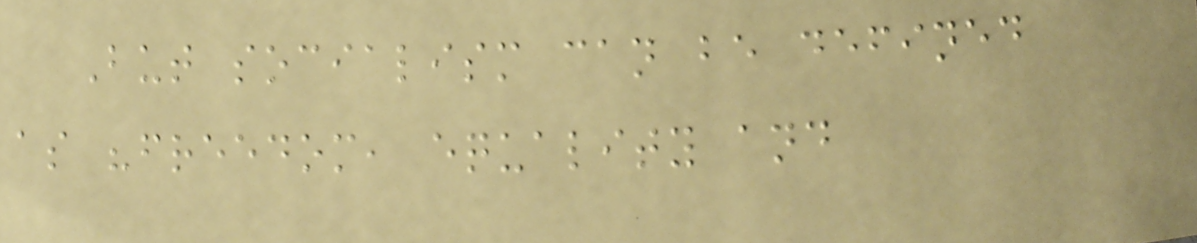But socialism can be defined
as "freedom, equality and
